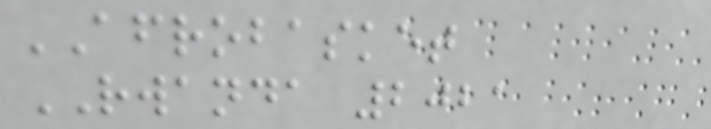AFROBASKET
RWANDA 2021
